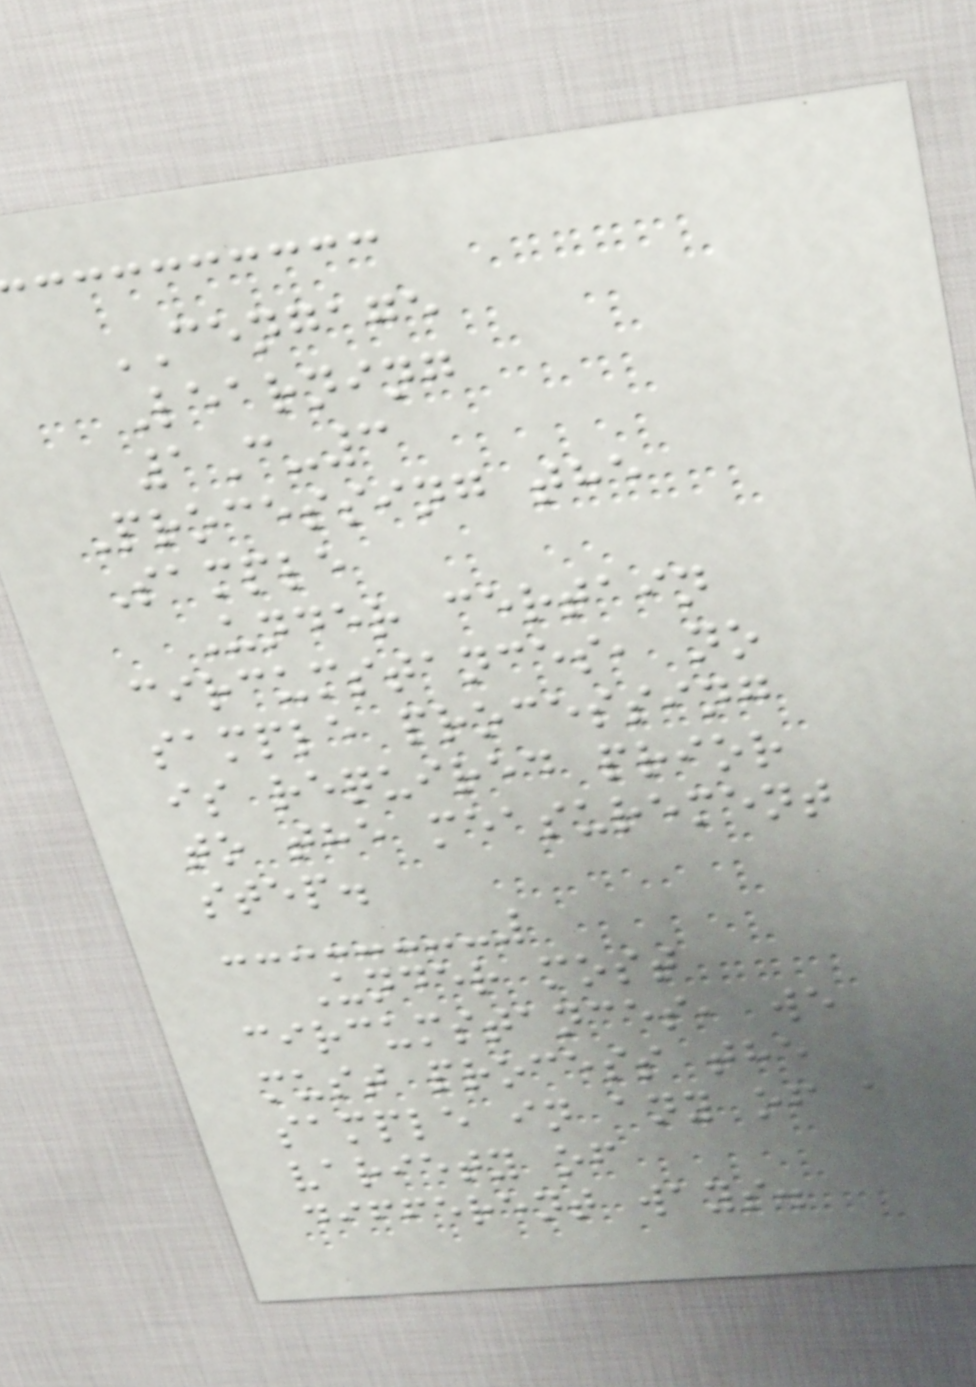CENGAGE
Learning
1C-3
Processing the
Sample
Under certain
circumstances, no
sample processing
is required prior
to the measurement
step.
Under most
circumstances, we
must process the
sample in any of a
variety of
different ways.
